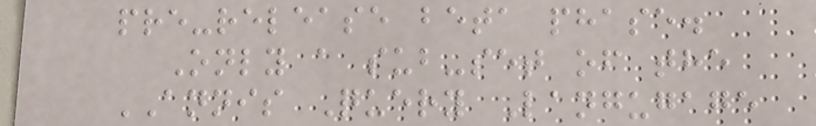pre-release beta phase.
Only a sub-set of the
ANNIS Query Langugage
